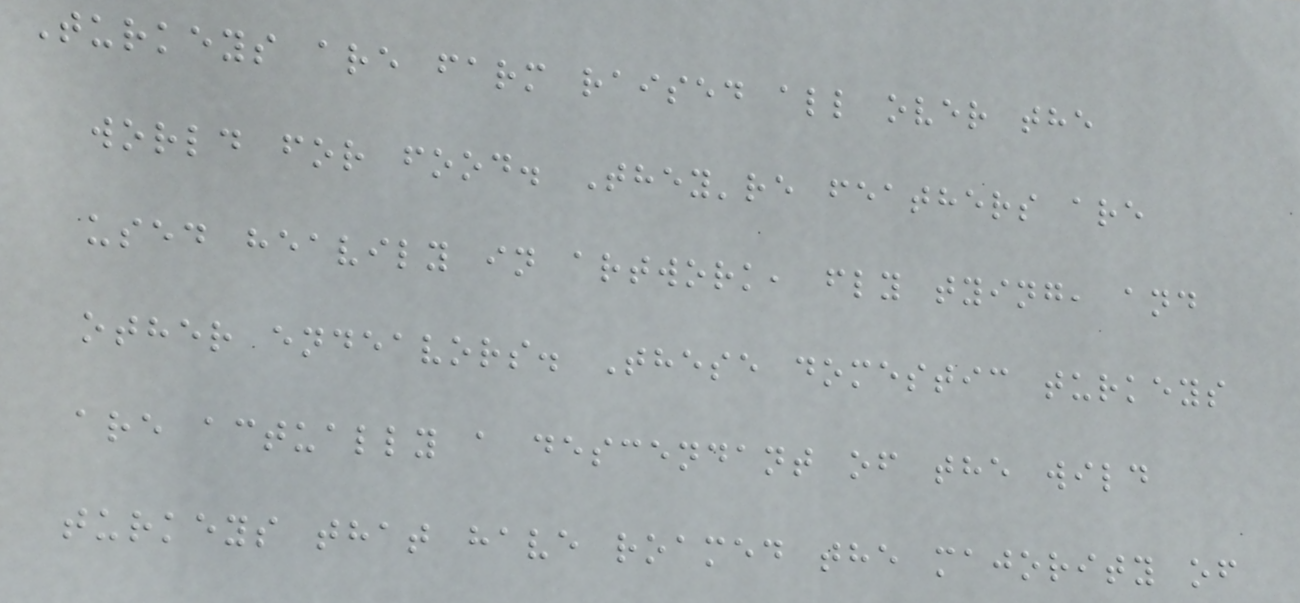Turkeys are farm raised all over the
world for food. They're feathers are
used heavily in artwork, fly tying, and
other endeavors. These domestic turkeys
are actually a descendant of the wild
turkeys that have roamed the majority of
